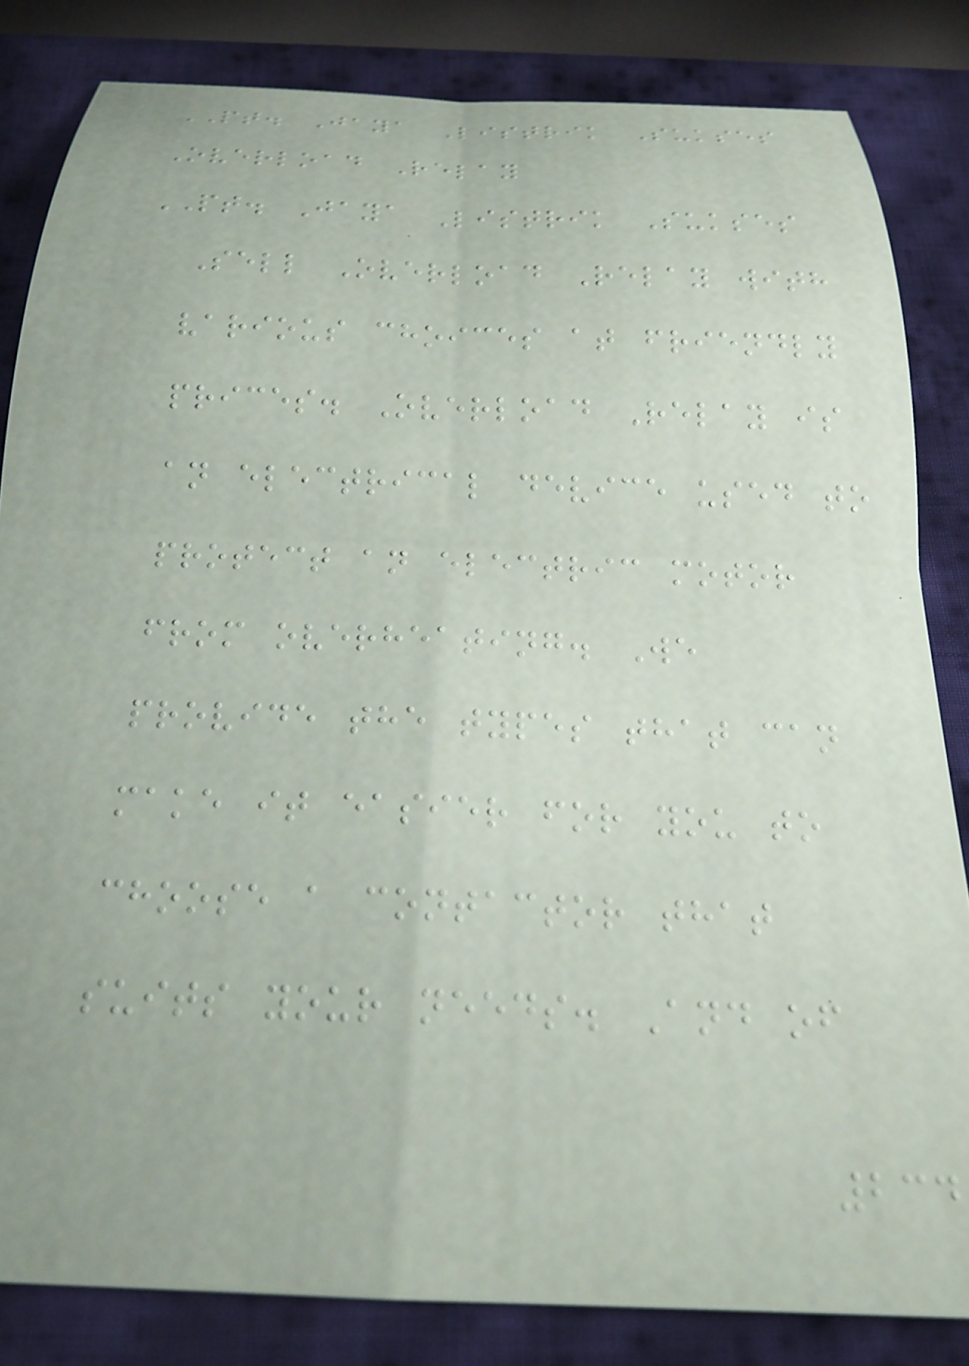PT. Jaya Listrik Sukses
Overload Relay
PT. Jaya Listrik Sukses
Sell Overload Relay with
various choices at friendly
prices. Overload Relay is
an electrical device used to
protect an electric motor
from overheating. We
provide the types that can
make it easier for you to
choose a contactor that
suits your needs. And of
234
